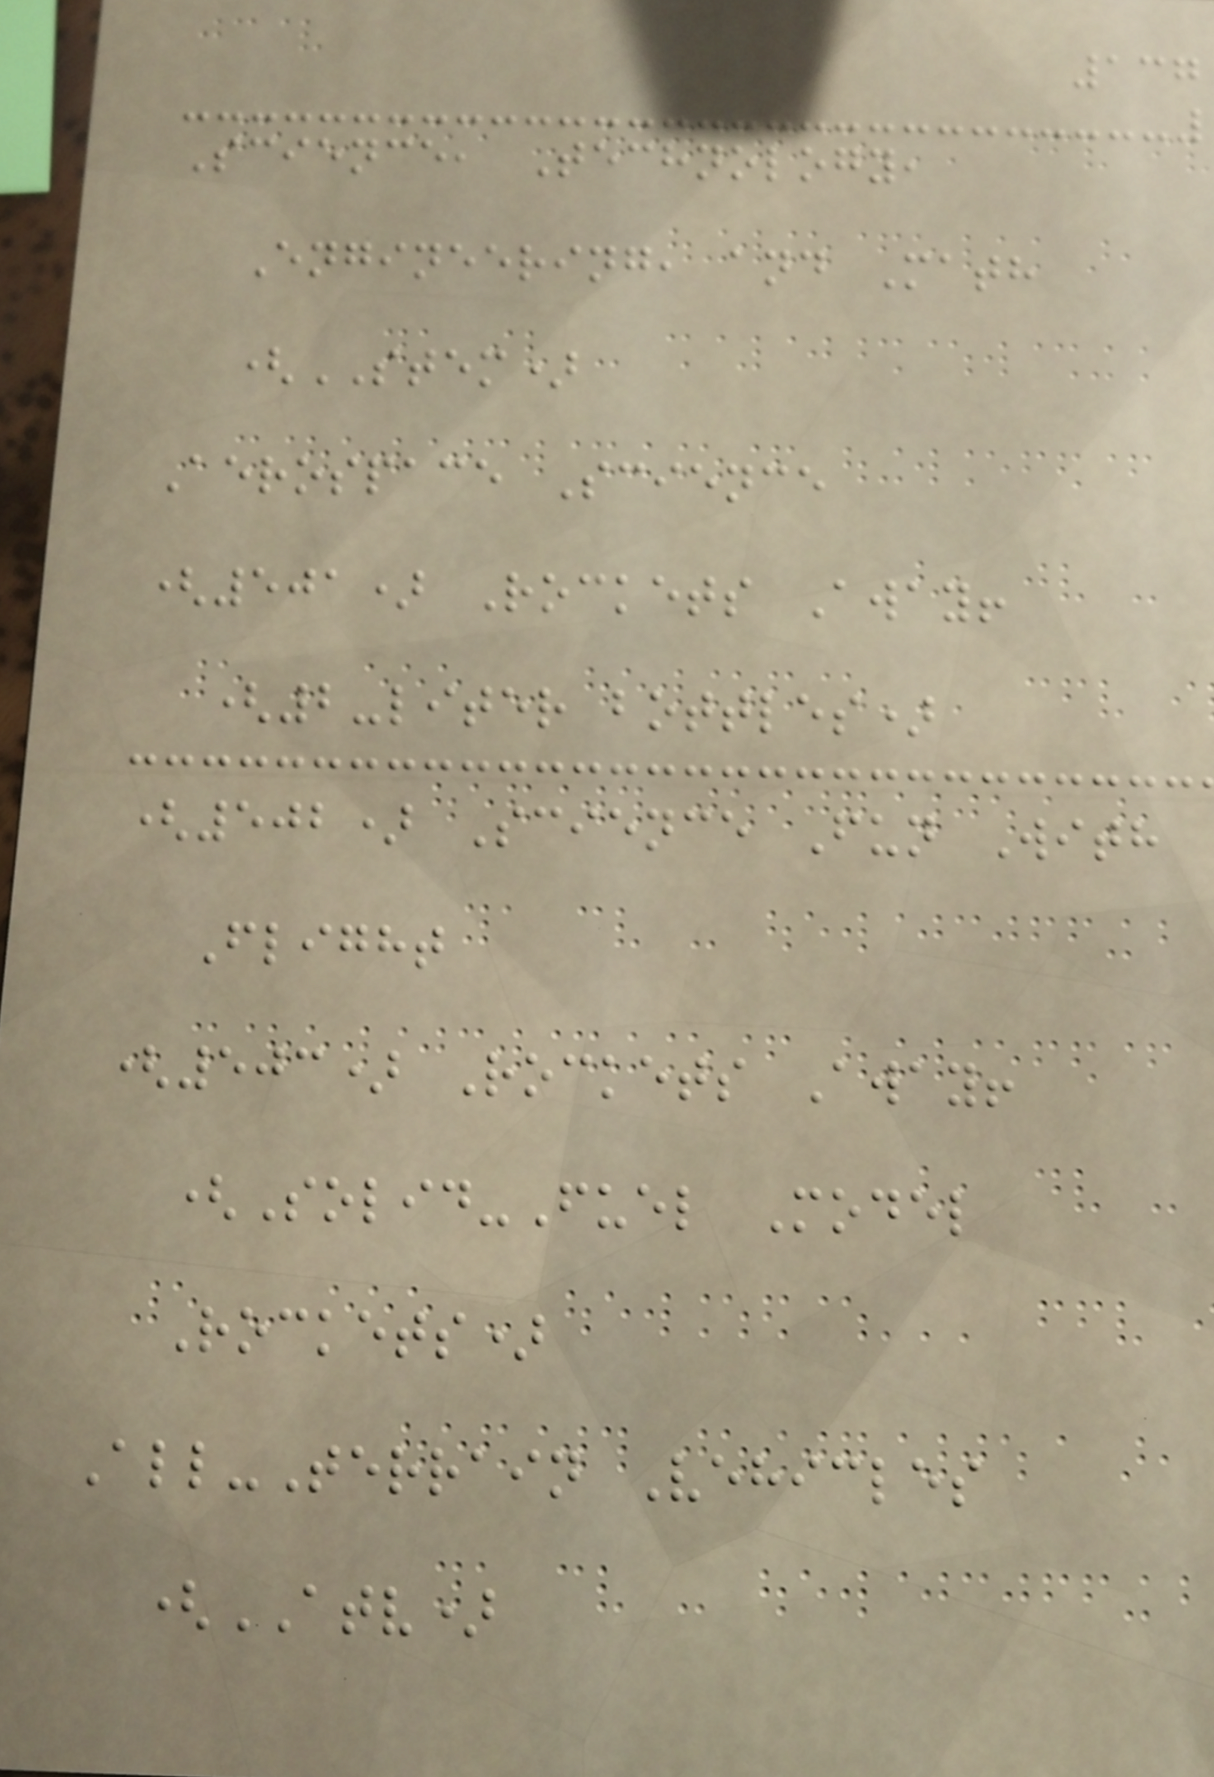137
Science, Technology,
Engineering, and Math
(STEM)
Aerospace Science
(501) Rockets Away!
(2-liter bottles)
(502) Science Fun With
Flight
(503) Rockets Away!
(Solid-Fuel Model
Rockets)
All-Terrain Vehicles
(ATV)
